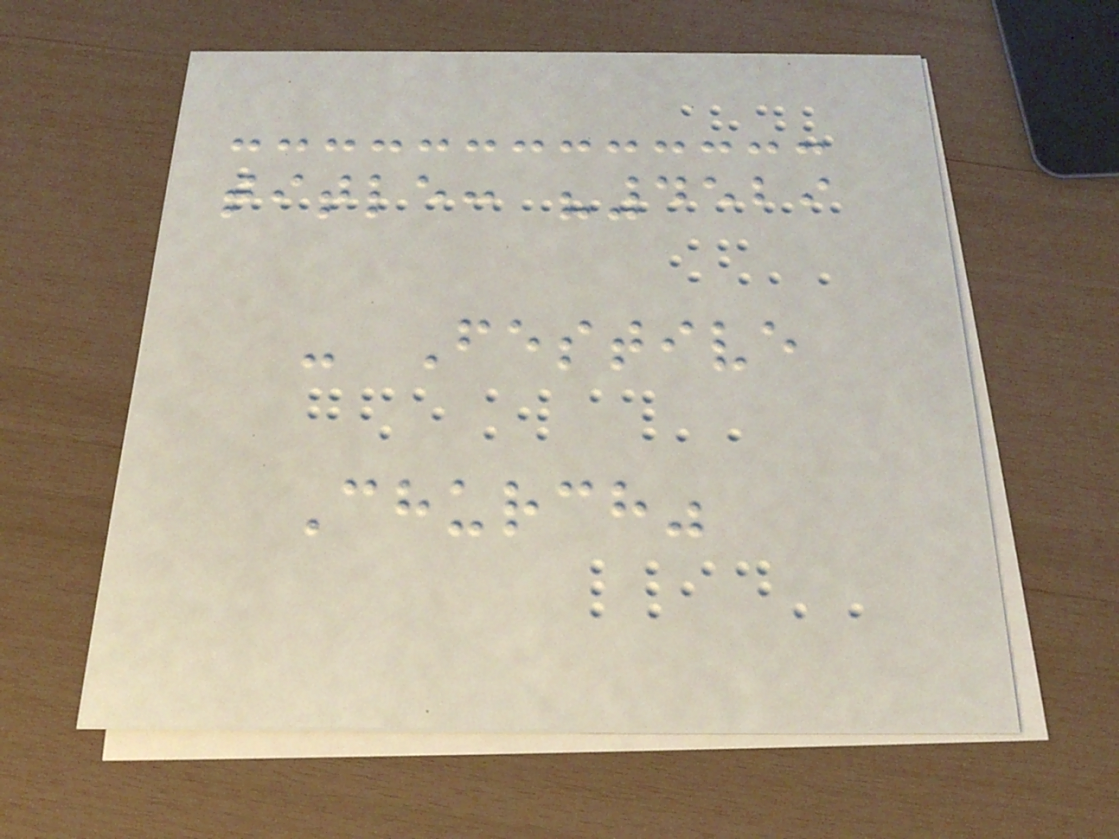title: "4529
- Festive
Church"
